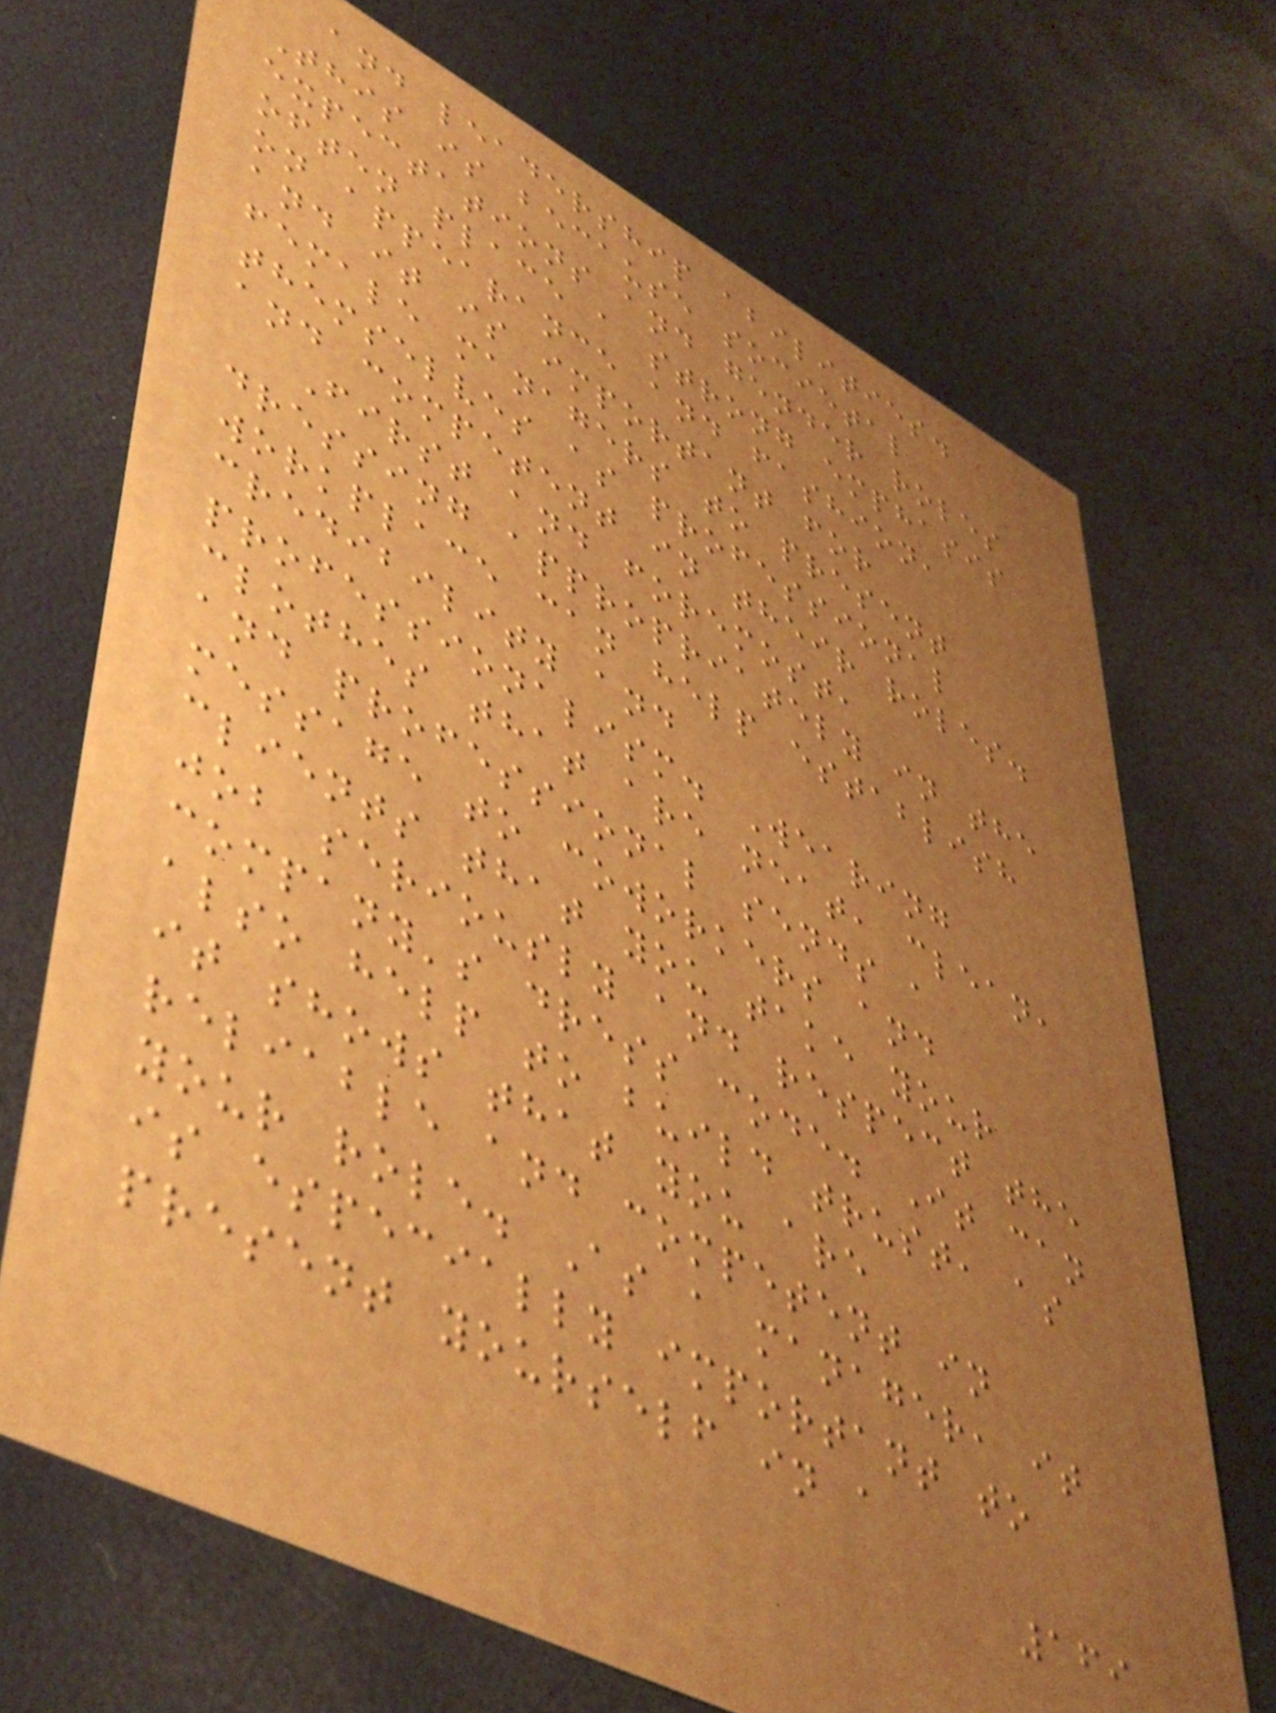and leadership abilities.
This is because societal
expectations and gender roles
often place a strong emphasis
on appearance and fashion,
and it is important for
female managers to present
themselves as professional
and competent in their roles.
First and foremost,
dressing appropriately in the
workplace can help establish
credibility and
professionalism. Wearing
clothes that are neat, clean,
and professional sends a
message to coworkers and
clients that you take your
job seriously and respect the
company's dress code. It can
also help to build trust, as
it shows that you are
reliable and competent in
your role. As a manager, it
is especially important to
present yourself in a
169
